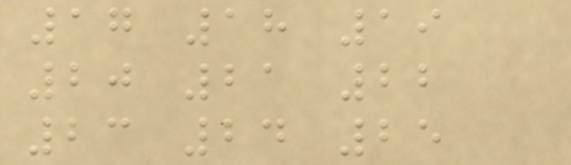17 18 19
20 21 22
23 24 25
